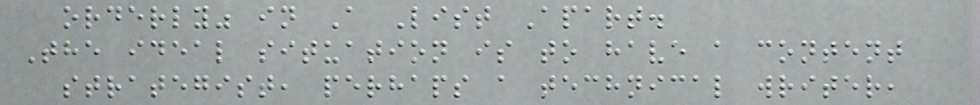orderly" in A List Apart.
The ideal situation is to have a content
strategist, perhaps a technical writer,
